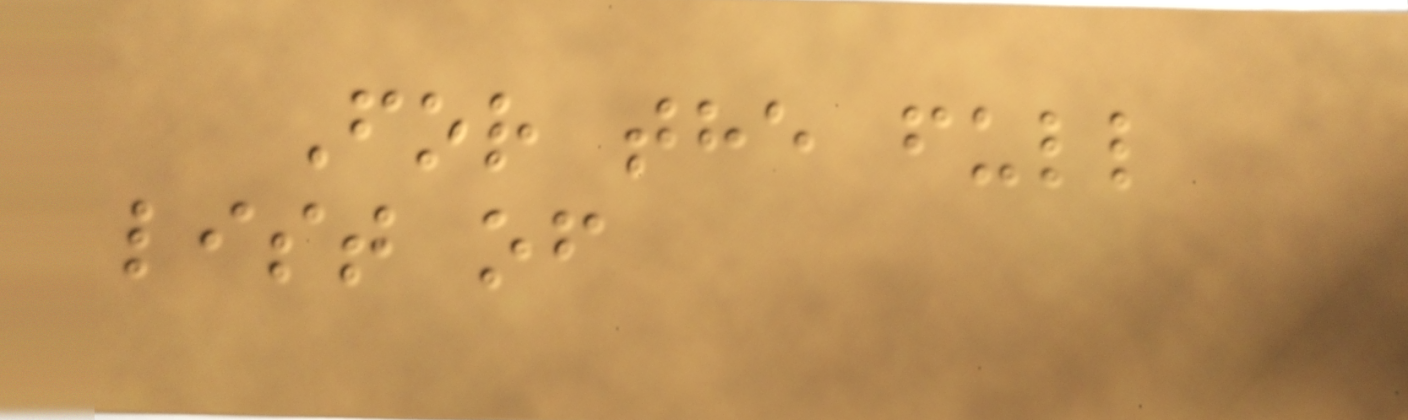For the full
list of
